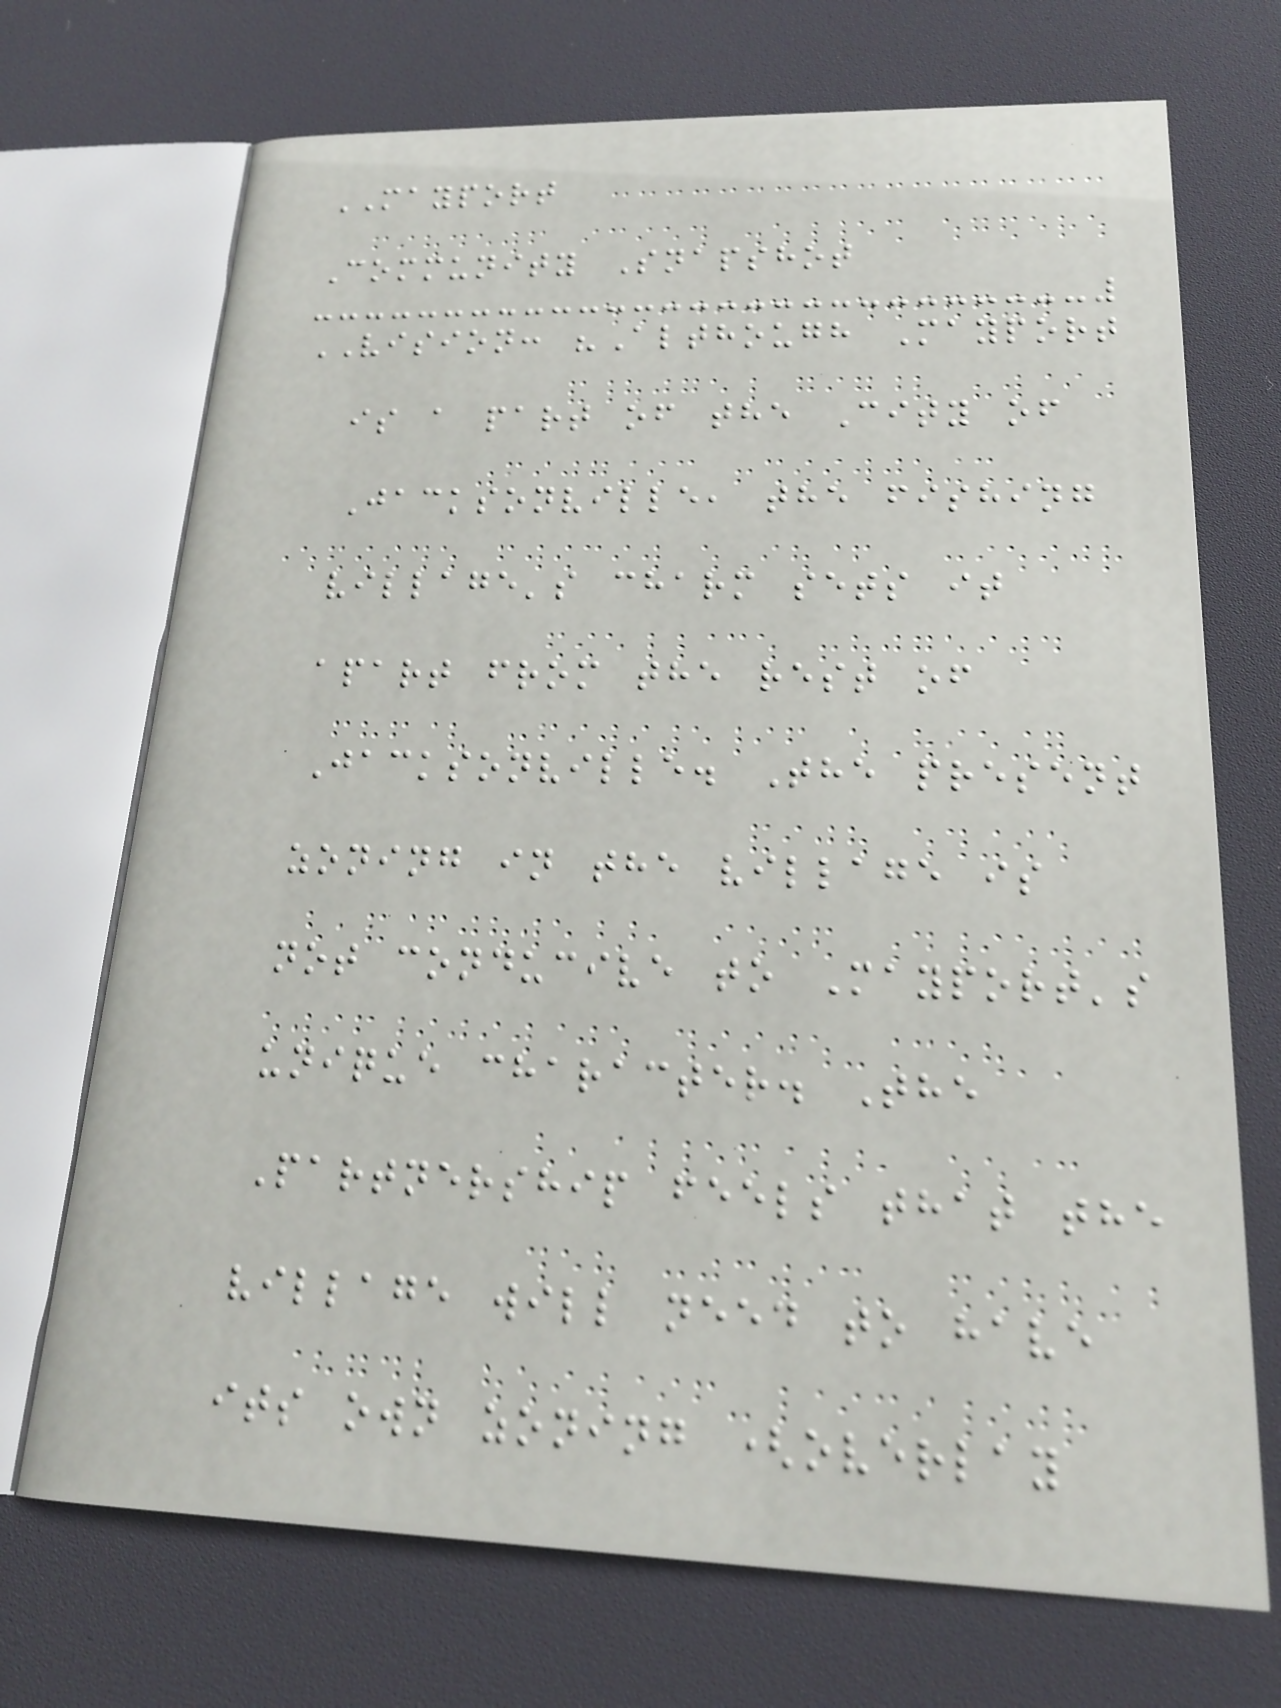MAYPORT
Community Snapshot
VISION: "Although Mayport
is a part of the City of
Jacksonville, the fishing
village's charm sets it
apart from the rest of
Jacksonville. The present
zoning in the village is
not conducive to Mayport's
unique character. The
Partnership feels that the
village will need to have
its own zoning (overlay
